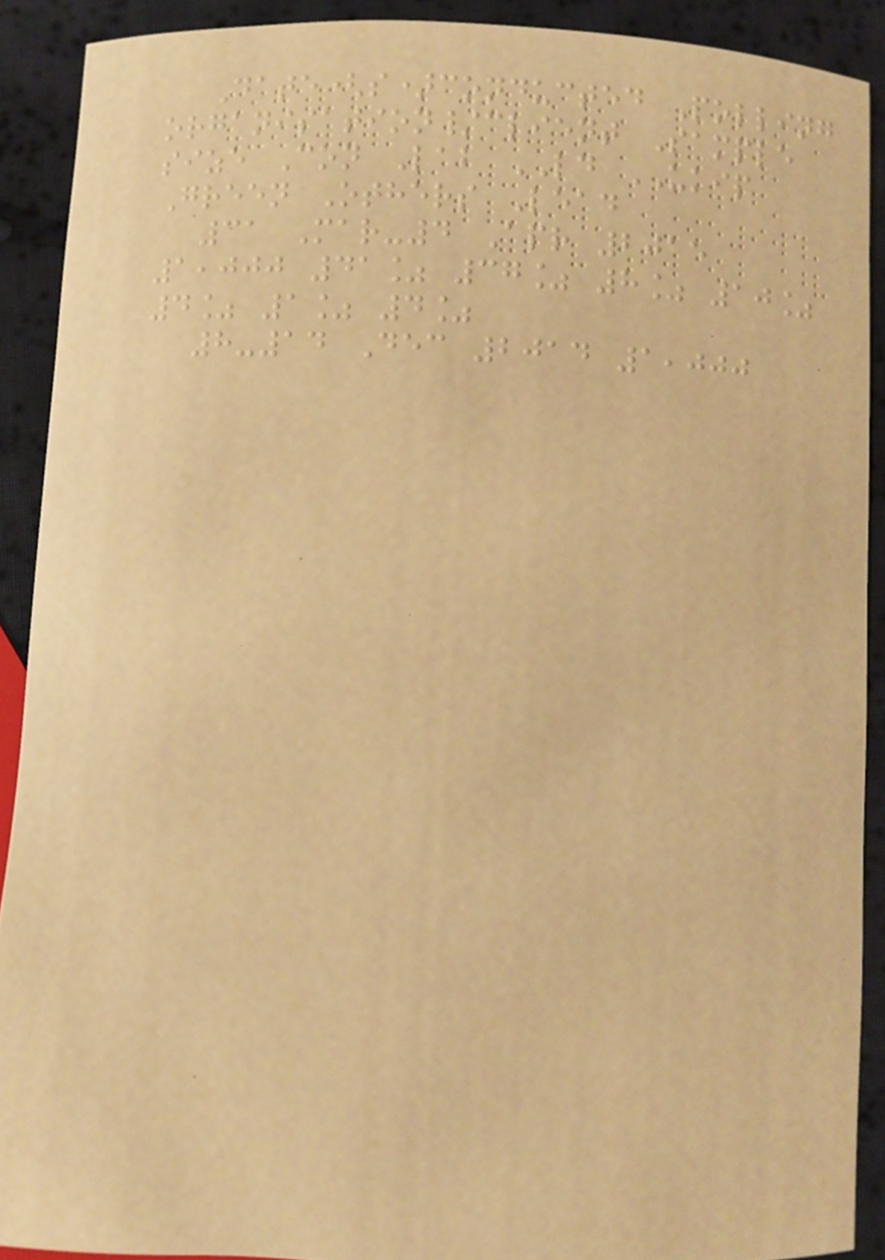Date(s)conducted Polling
organisation/client Sample
size Con Lab LD UKIP
Green Others Lead
31 Mar-4 Apr 2015
1,000 41% 37% 8% 10%
4% 1% 4%
8-14 Dec 2014 1,000
